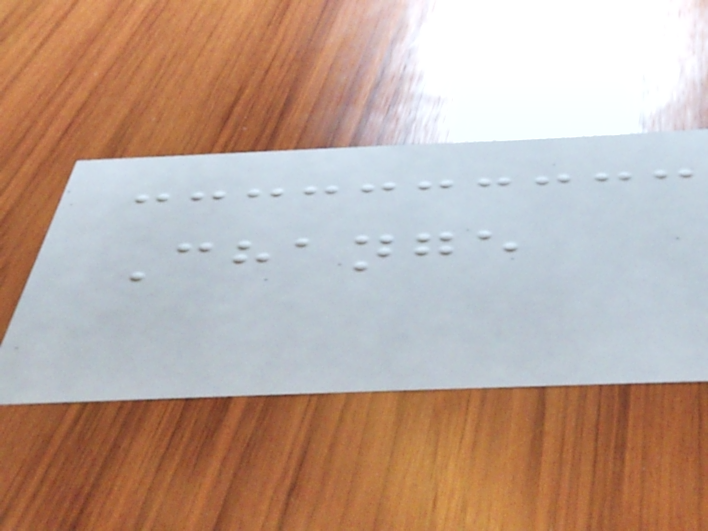Change
